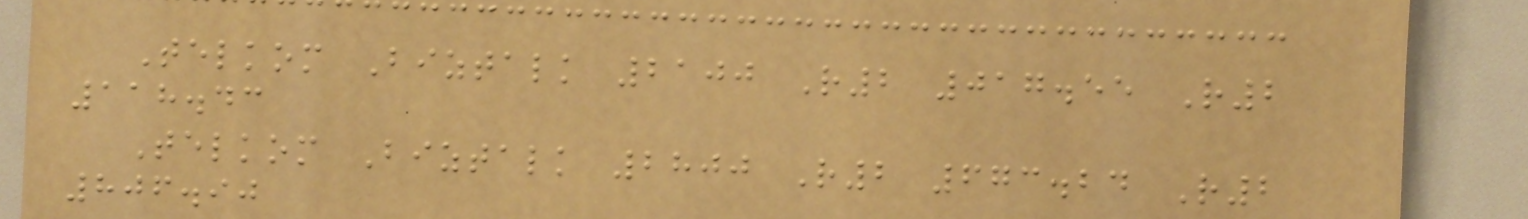Telkom Biztalk 2100 R2 017.55 R2
118.43
Telkom Biztalk 2800 R2 673.24 R2
806.90
